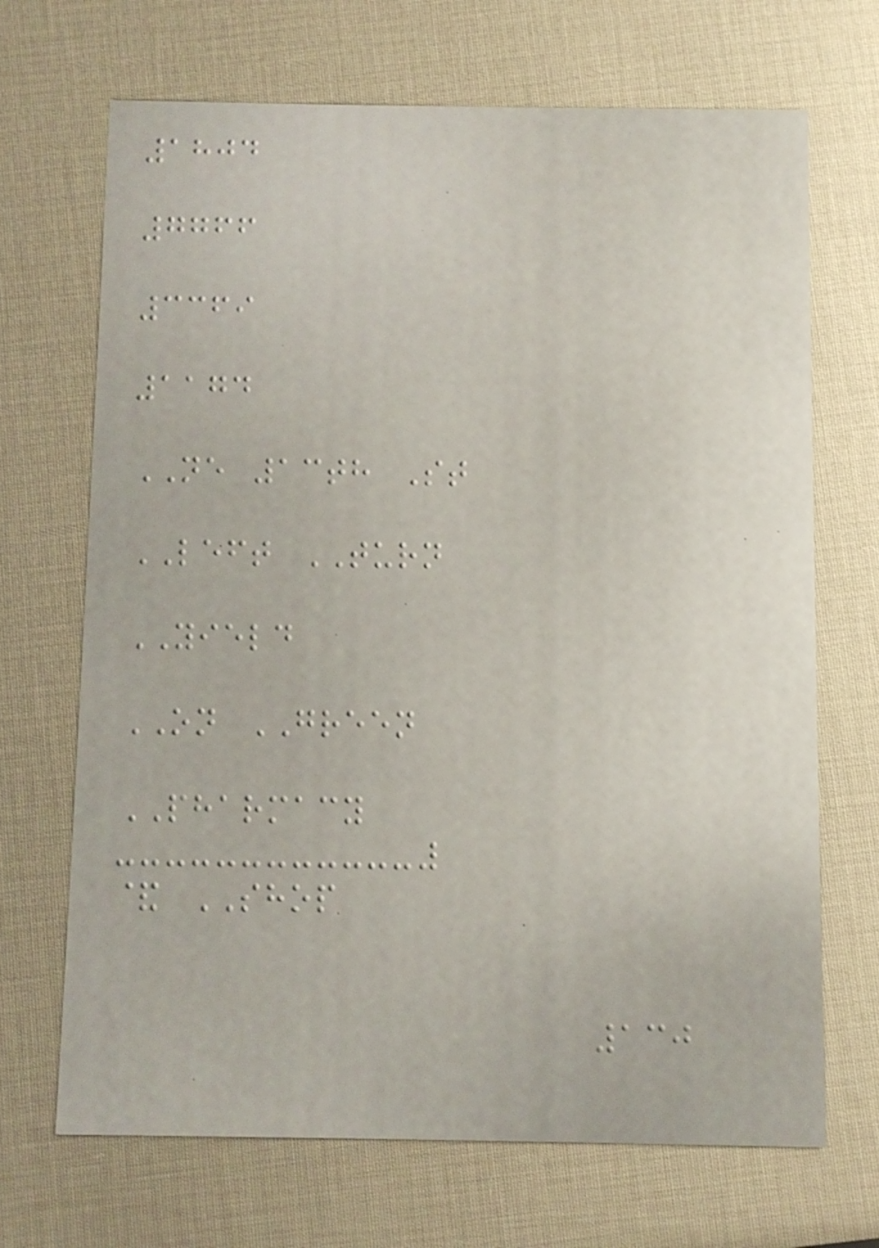1804
7766
3369
1174
NE 13th St
LEFT TURN
YIELD
ON GREEN
PHARMACY
& SHOP
130
